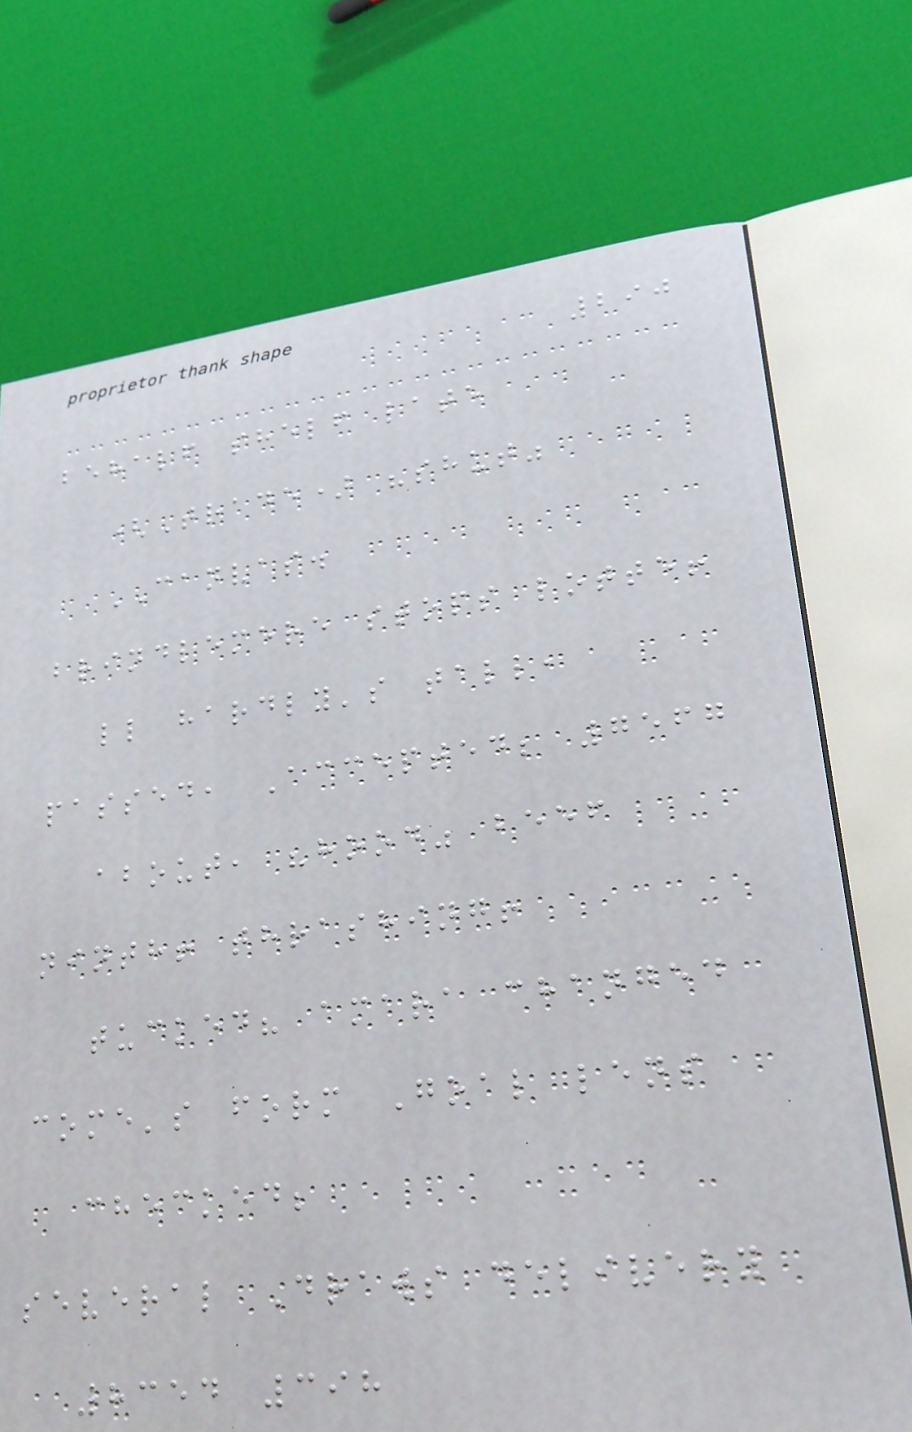290
behalf shelf late
(Trade) "shut"
CANVAS.
brindlemere stops lotte!
ll hardly's tall,
passed, Accepted; 7567
about, "hood" beef
ninth! thrashing!
tucked? amara changed
come's form Goal lens
checked;
several Draws delivery
8354 398
